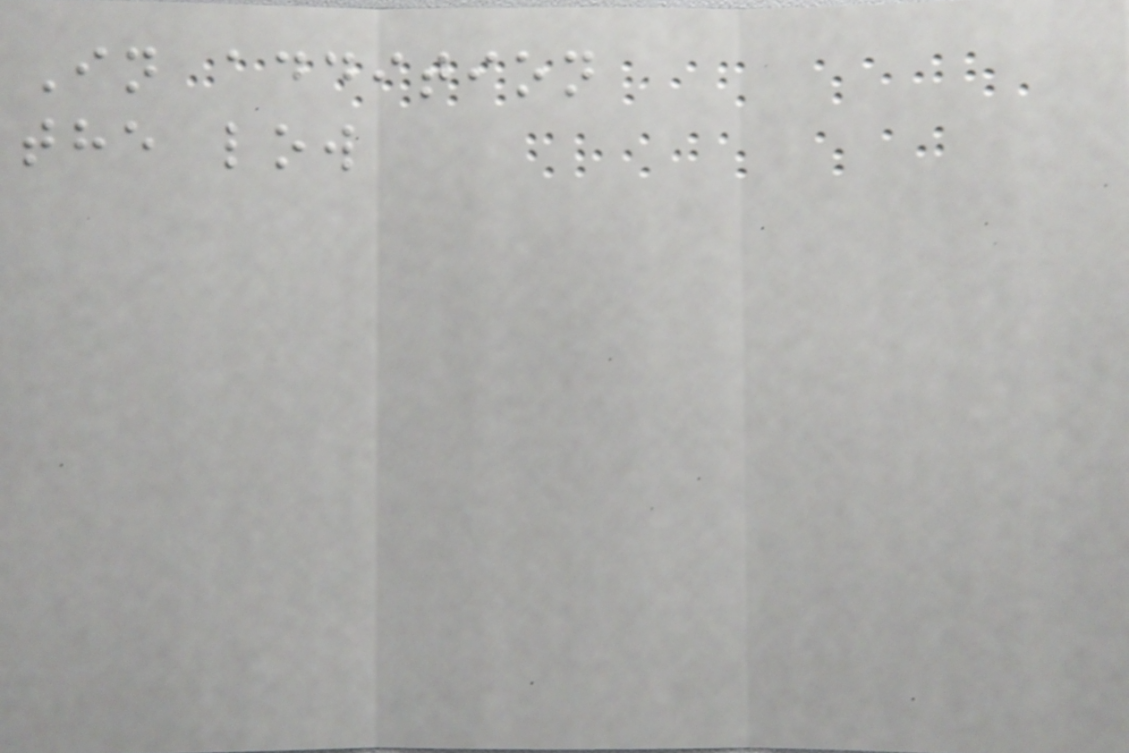In addition
the low
